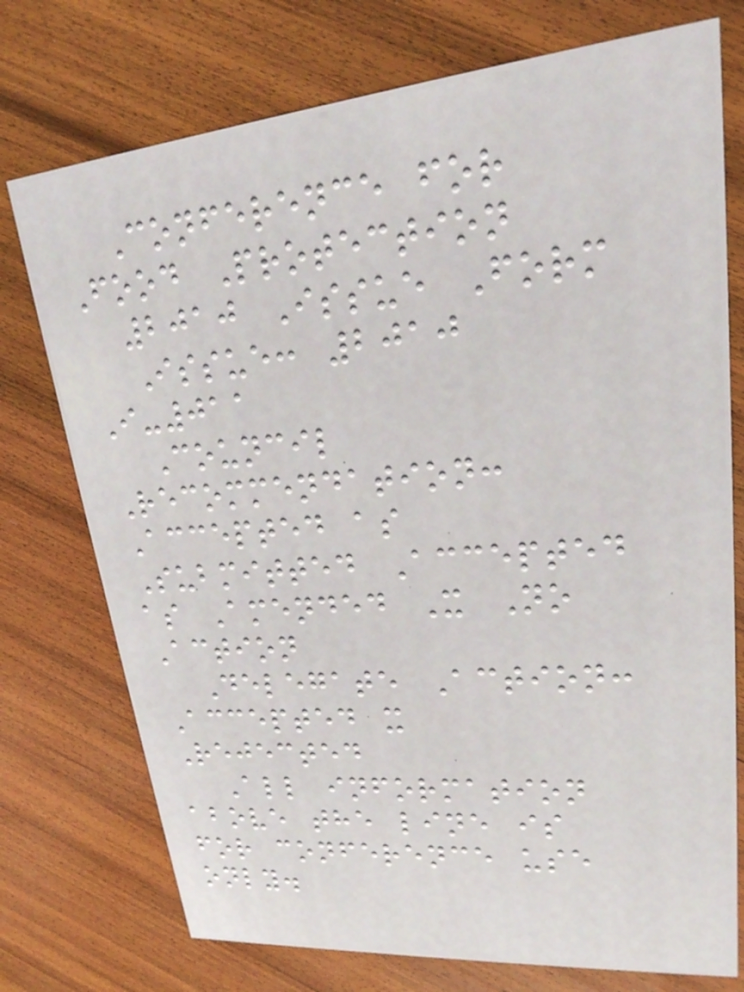Conference for
Food Protection
2010 Issue Form
Issue: 2010
I-011
Council
Recommendation:
Accepted as
Submitted Accepted
as Amended X No
Action
Delegate Action:
Accepted x
Rejected
All information
above the line is
for conference use
only.
